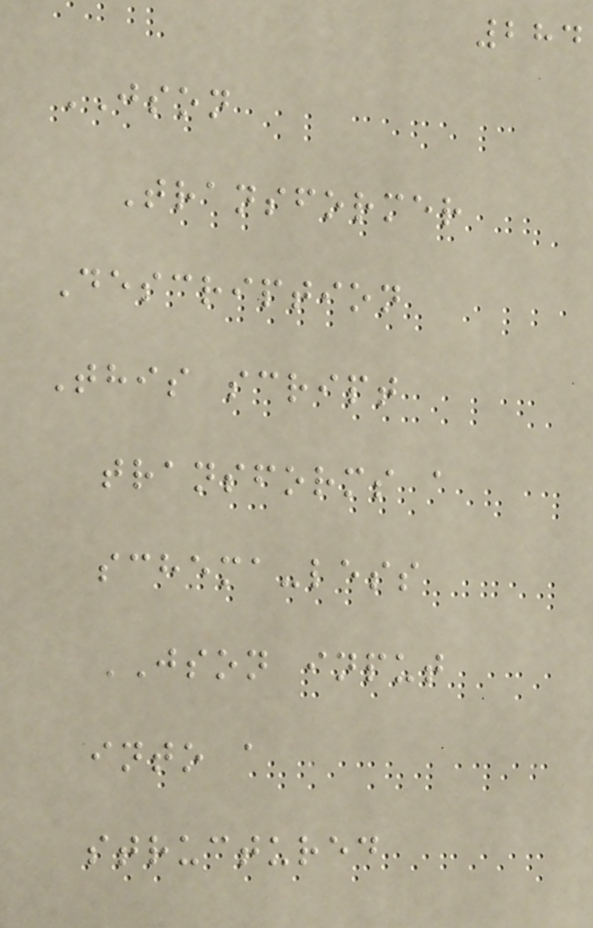284
JSON
Transformer
Description
This script
transforms a
schema-less
JSON input
into a
structured
